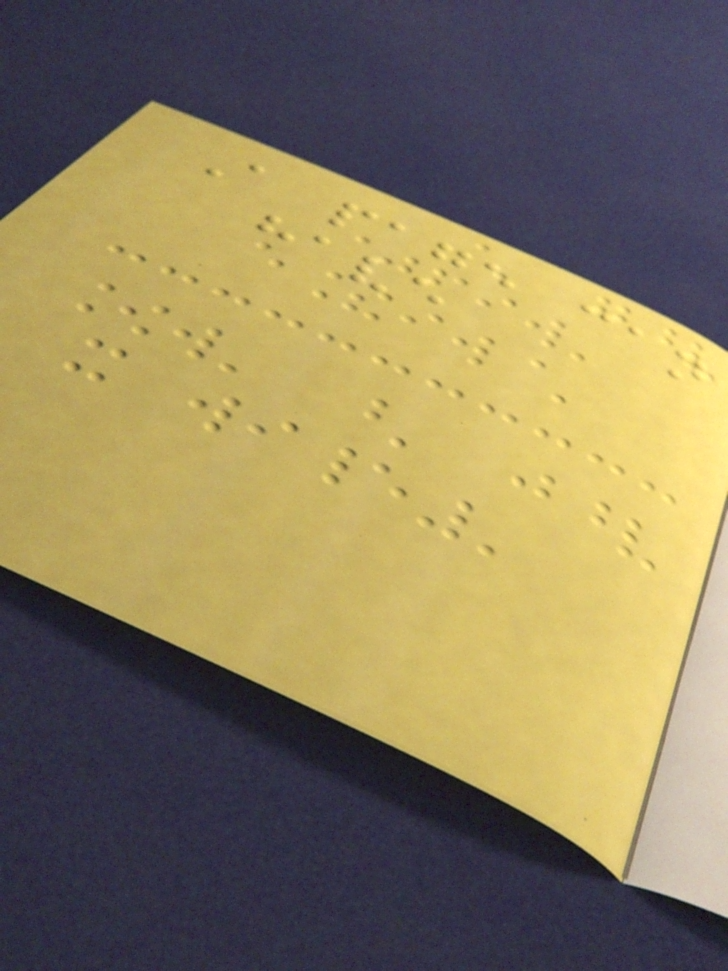A page can
have
